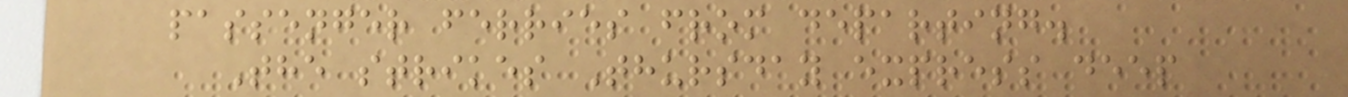passenger ferries from departing.
The strikes Thursday express deep
